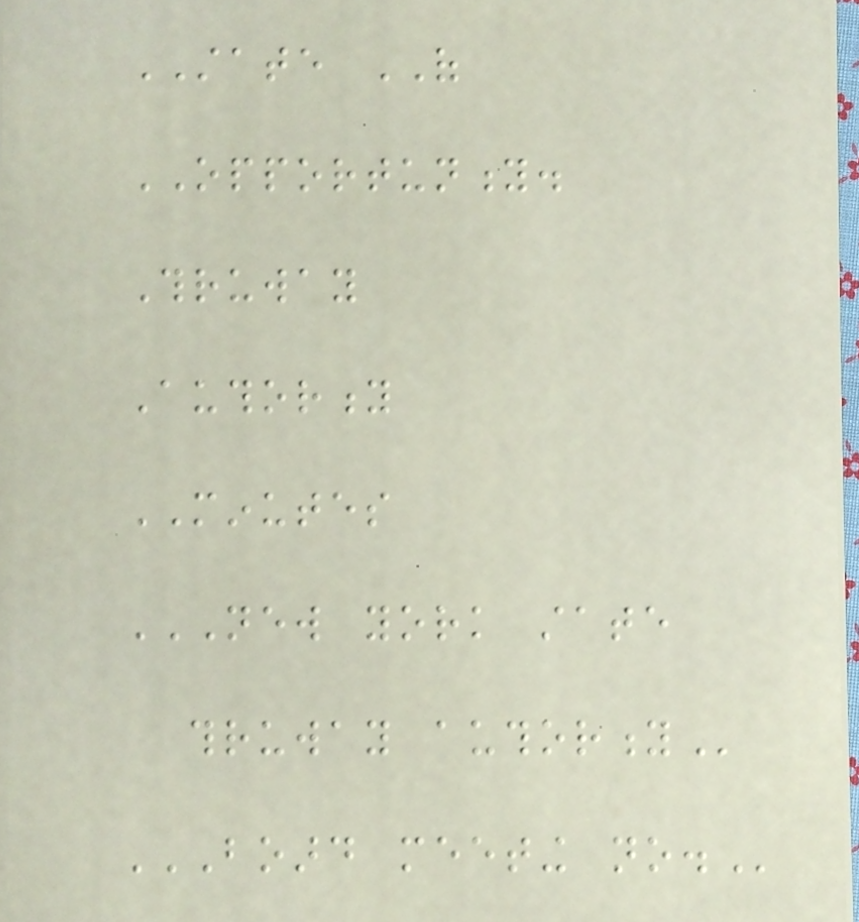STATE OF
OPPORTUNITY.
Thruway
Authority
MINUTES
NEW YORK STATE
THRUWAY AUTHORITY
BOARD MEETING NO.
